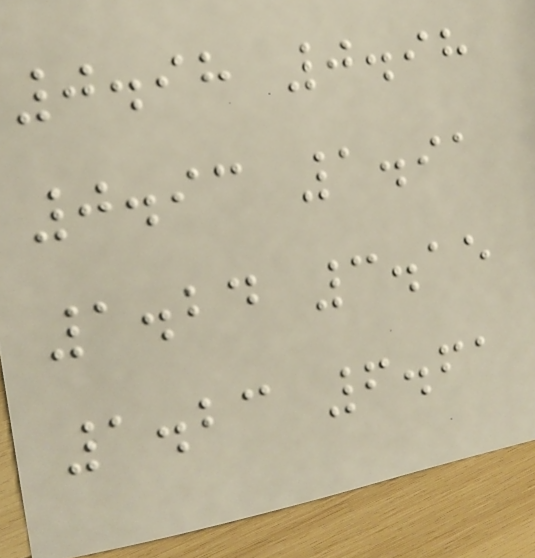0.98 0.98
0.93 1.91
1.24 3.15
1.23 6.61
